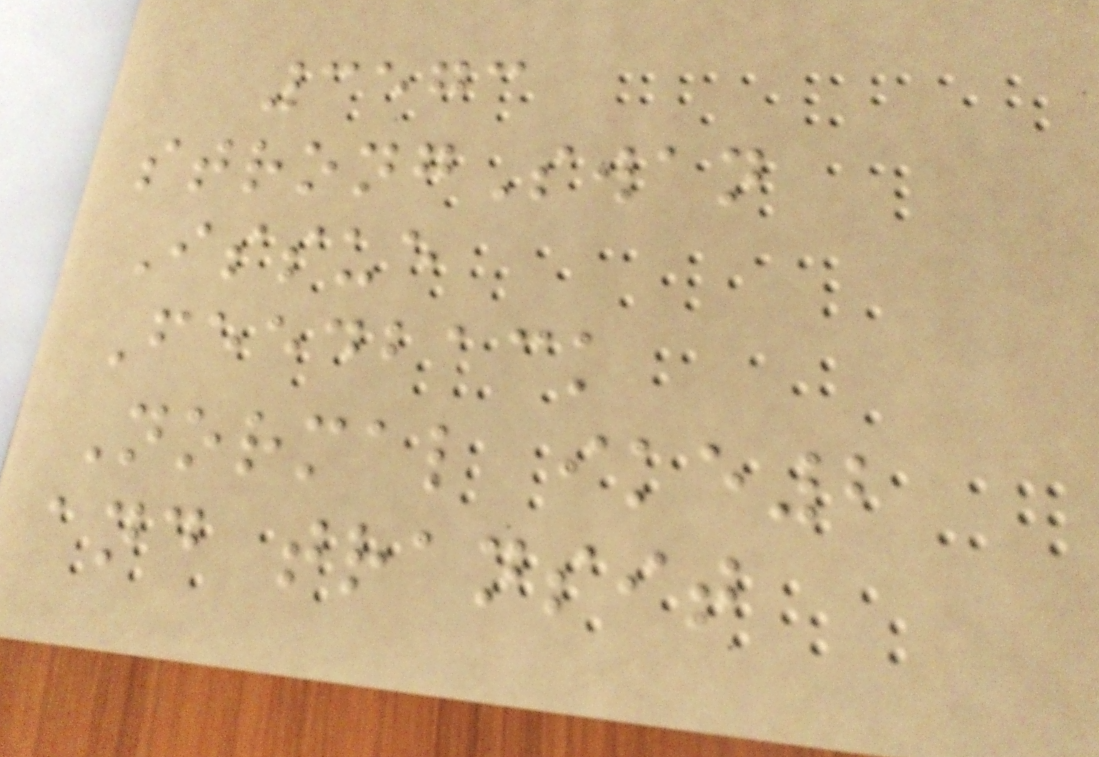3573
strongSwan
Issue
Feedback
Normal ike2
and transit
